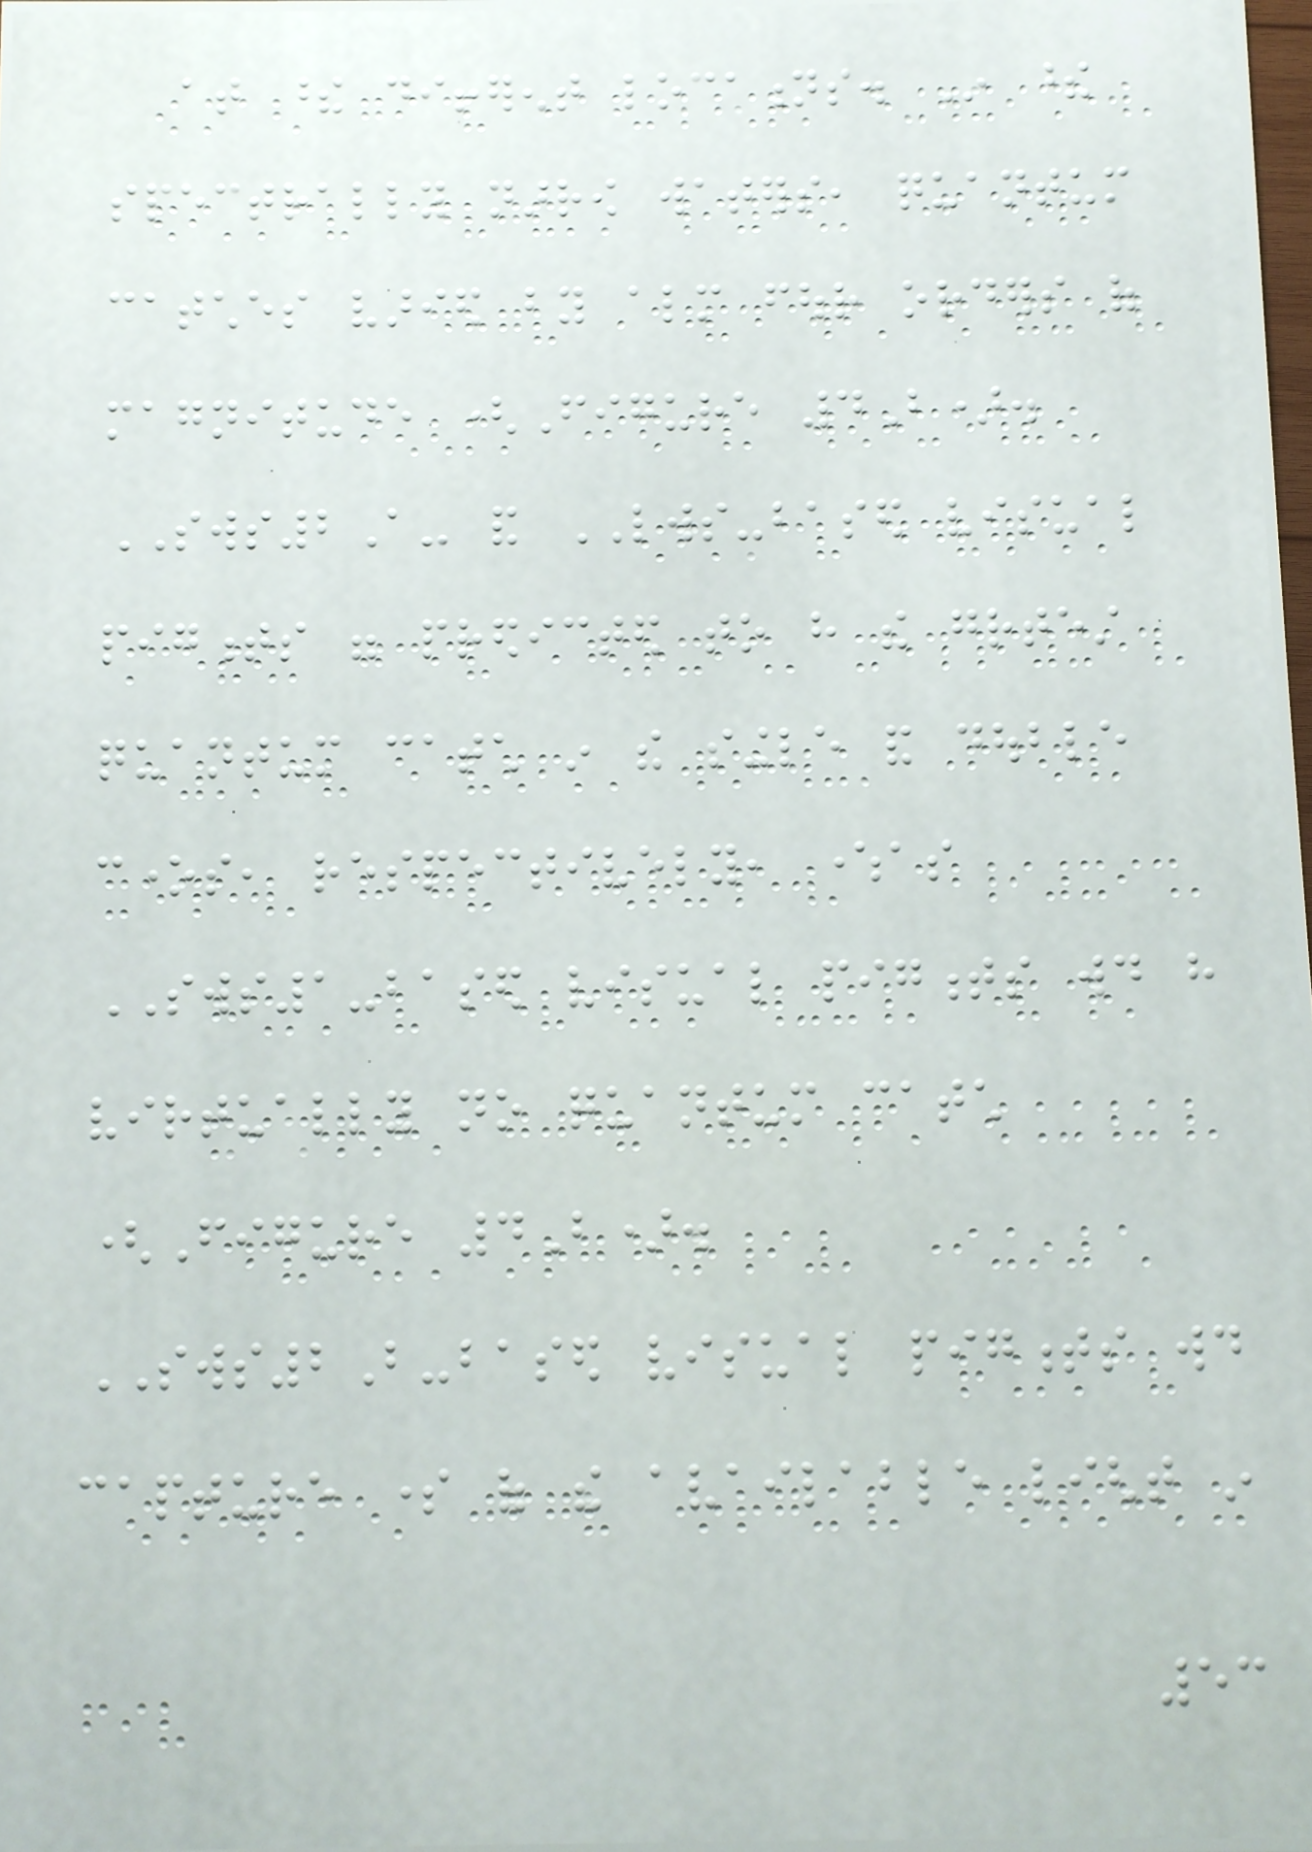at these different locations. In these
spectrally narrow waters, quantum
catches varied by almost four orders of
magnitude (Figure 4B).
SWS2A- and LWS-based visual
pigments were predicted to have the greatest
quantum catch in the single and double
cones, respectively, whereas
SWS1-based visual pigments would have
virtually no quantum catch
(Figure 4B).
SWS2B-based visual pigments would
capture some of the available light in
53
